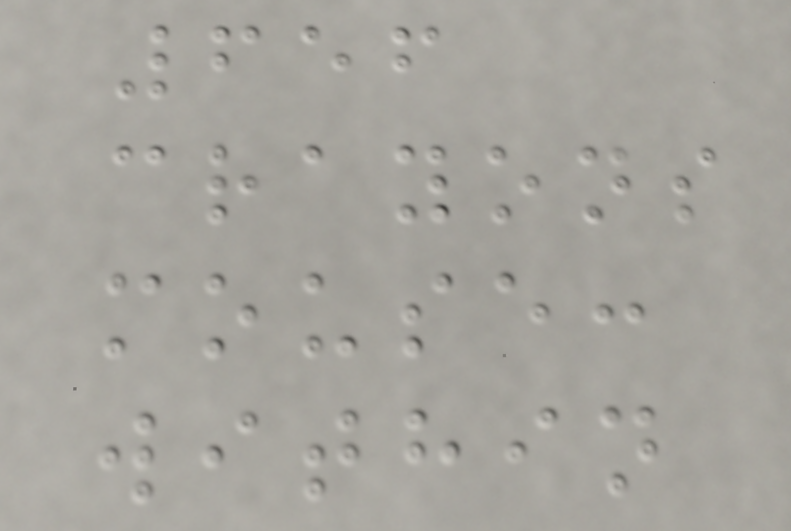656
crayons
mouse:
within
